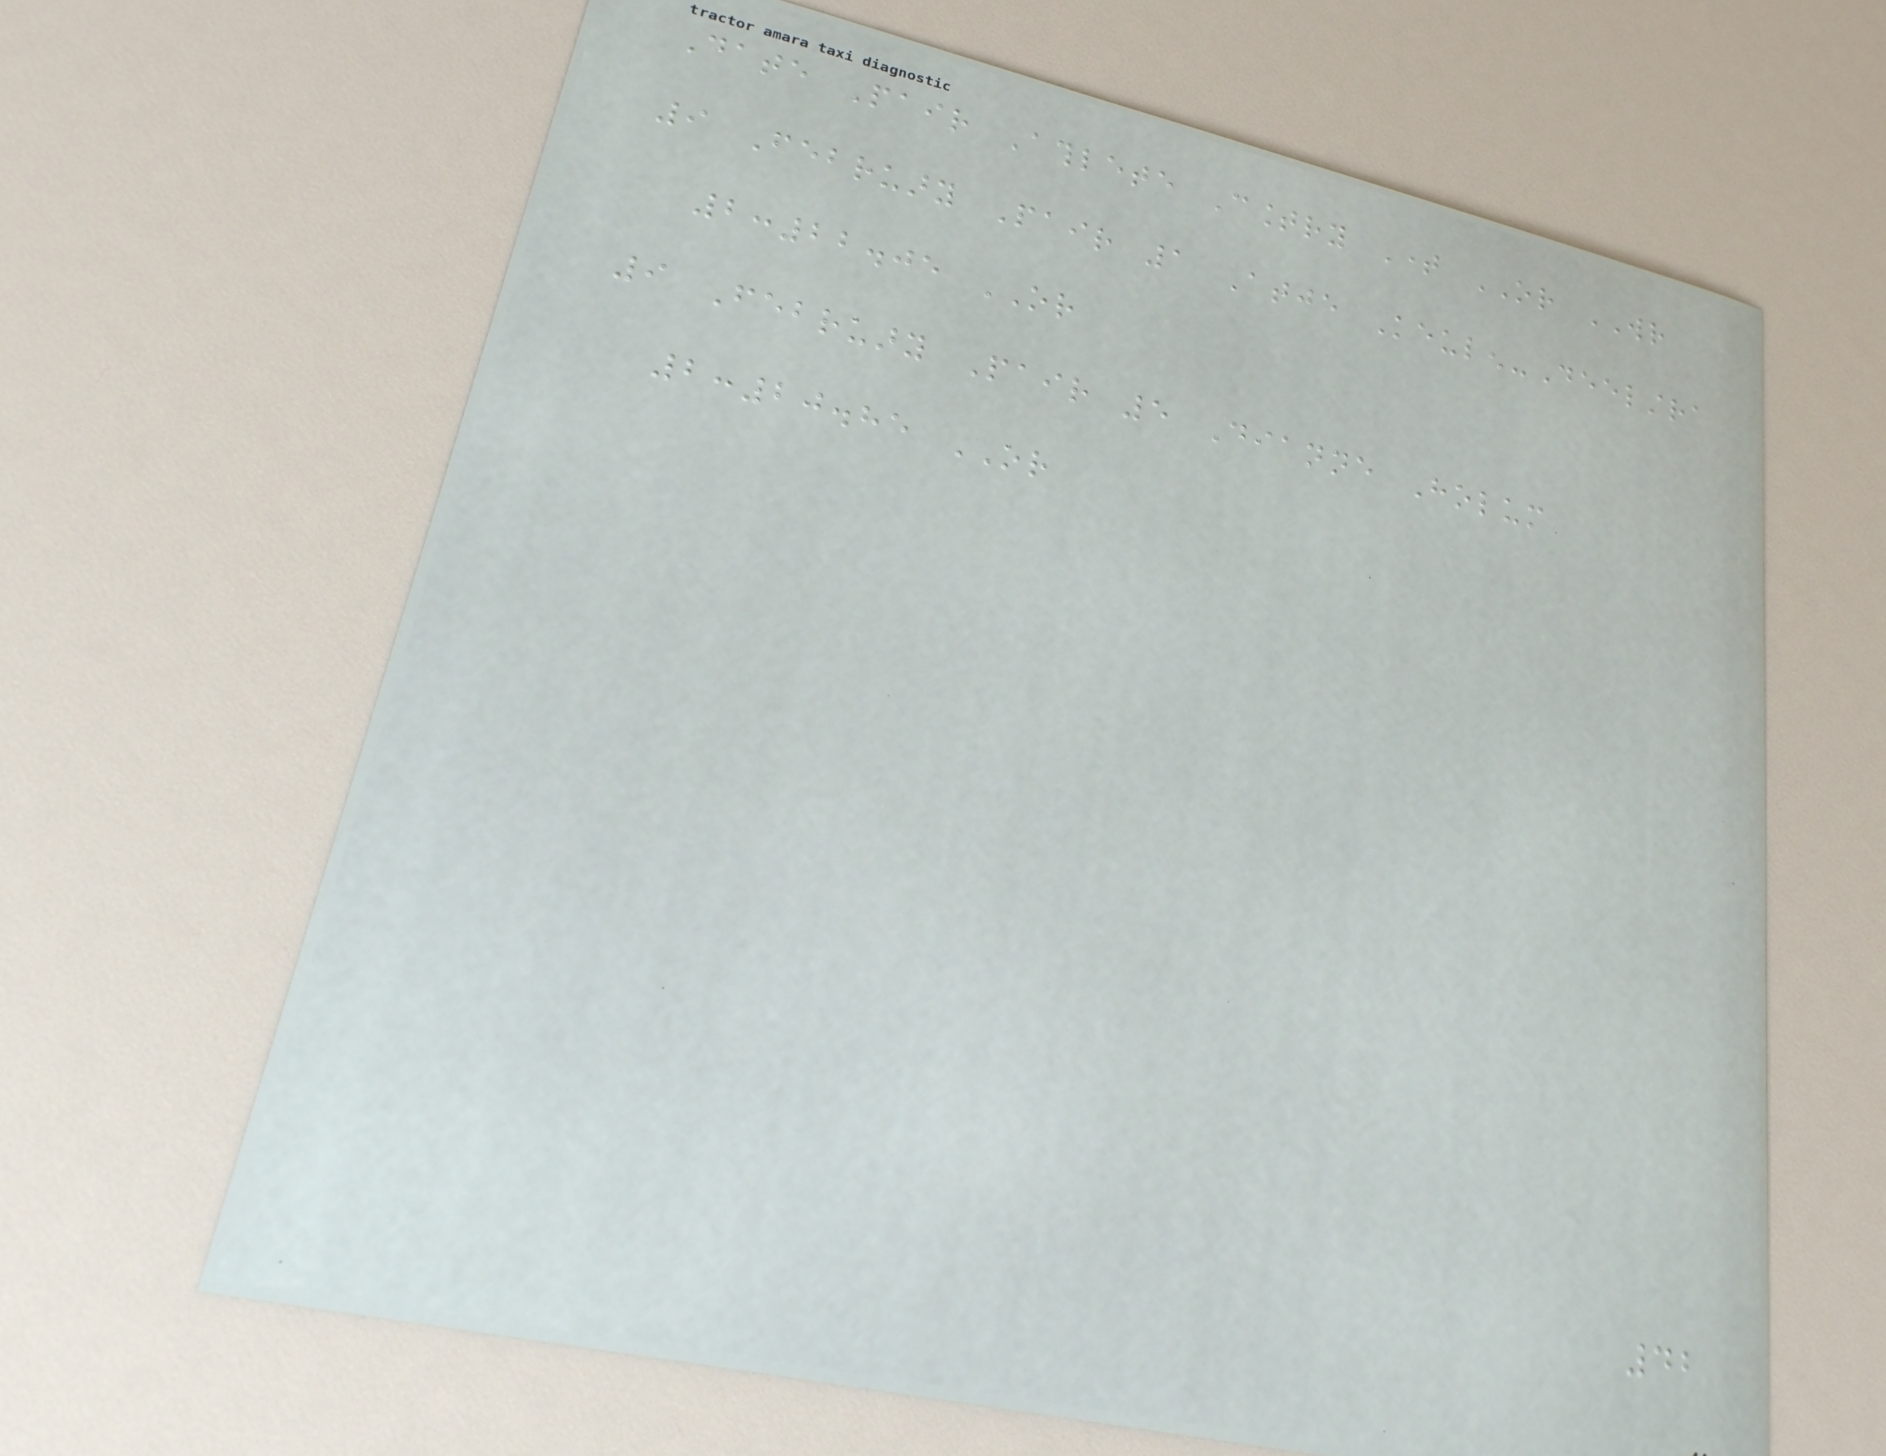Date Pair Athlete Country Time OR WR
9 February Pair 1 Atje Keulen-Deelstra
2:22.05 OR
9 February Pair 5 Dianne Holum
2:20.85 OR
42
